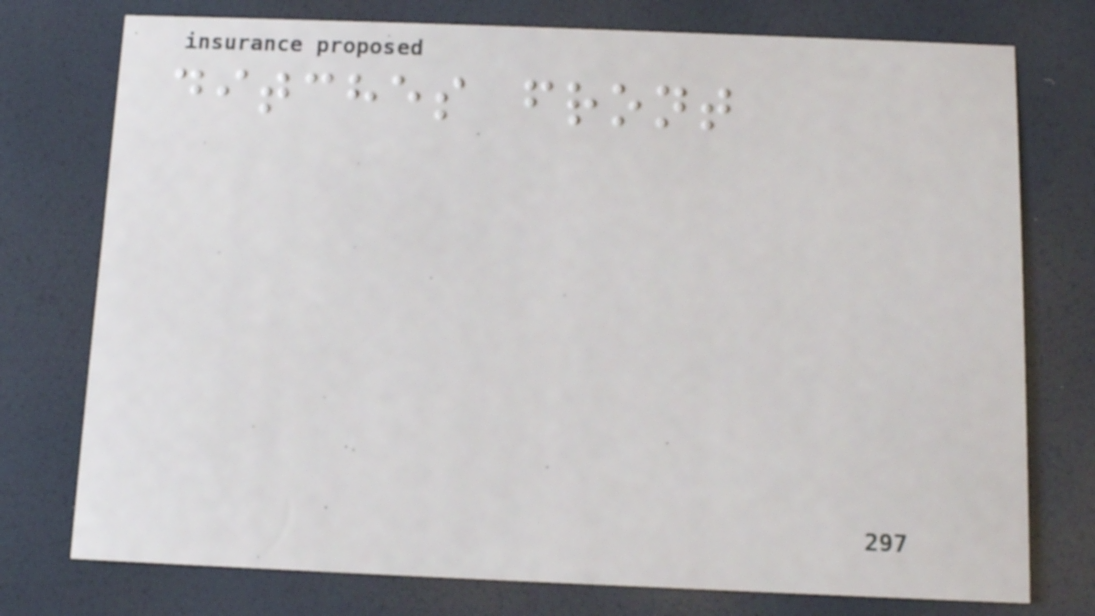ditches front
